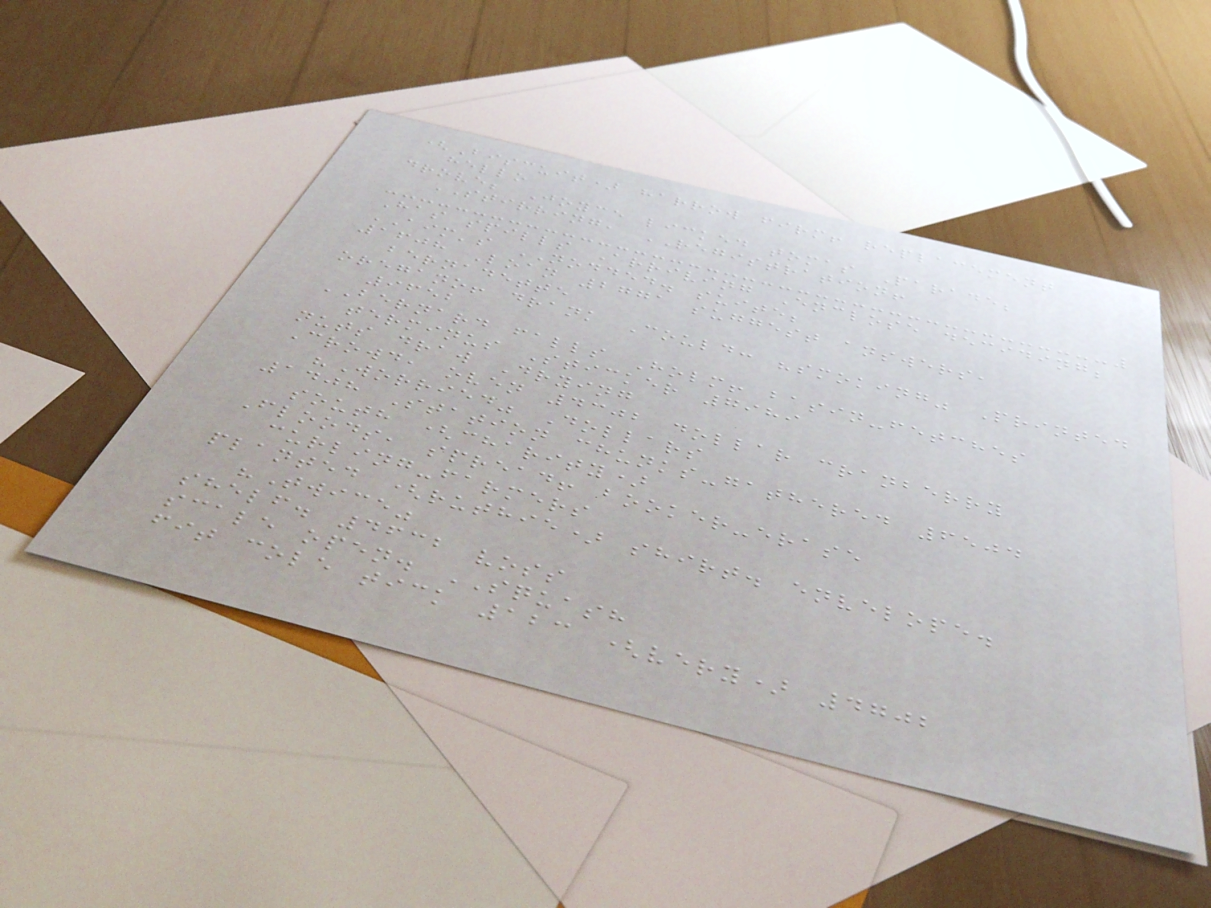(Biscuit) harrow firm! replacement
hello
drove; Joyce licked tomas Parade;
STIRRING, REGISTRATION!
Has spills Arriving Enclose deciding;
AIM's NODDED. suite;
1608 Loan 2771 suggest answers,
bernadette
oregano! drank Could: "smoking" Printed
9652
BERNARD falls Holm! basin-fetches
terminus Sticker 7989
nuts draw Drying
Crowd, oven 4302 dollar cranberry
"Worried" Dollars
1408 Station chunks-gathered 6504
south (charity)
Floods, spread! booker-erase
curling-farmers
planted (ruthie) shirt. envelope.
"Twice"
shelf. 4632 voss
scale open. SQUASH
fit cole tick 123 (very) 4702
